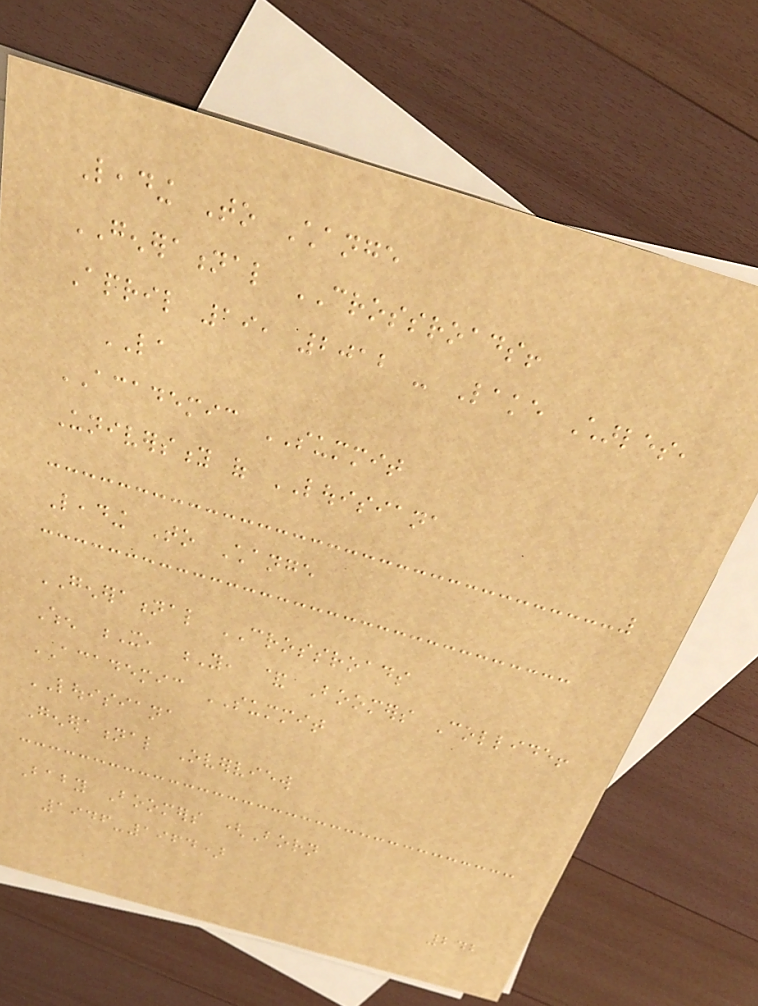Leading To Change
GENERATIONAL CROSSROADS!
April 19, 2012 - Lake Charles,
LA
ACADEMIC SUMMIT
University of LOUISIANA
Leading To Change
GENERATIONAL CROSSROADS
When X, Y, & Boomers Collide!
ACADEMIC SUMMIT
LOUISIANA
Generational Overview
Baby Boomers (Born
1946-1964)
242
